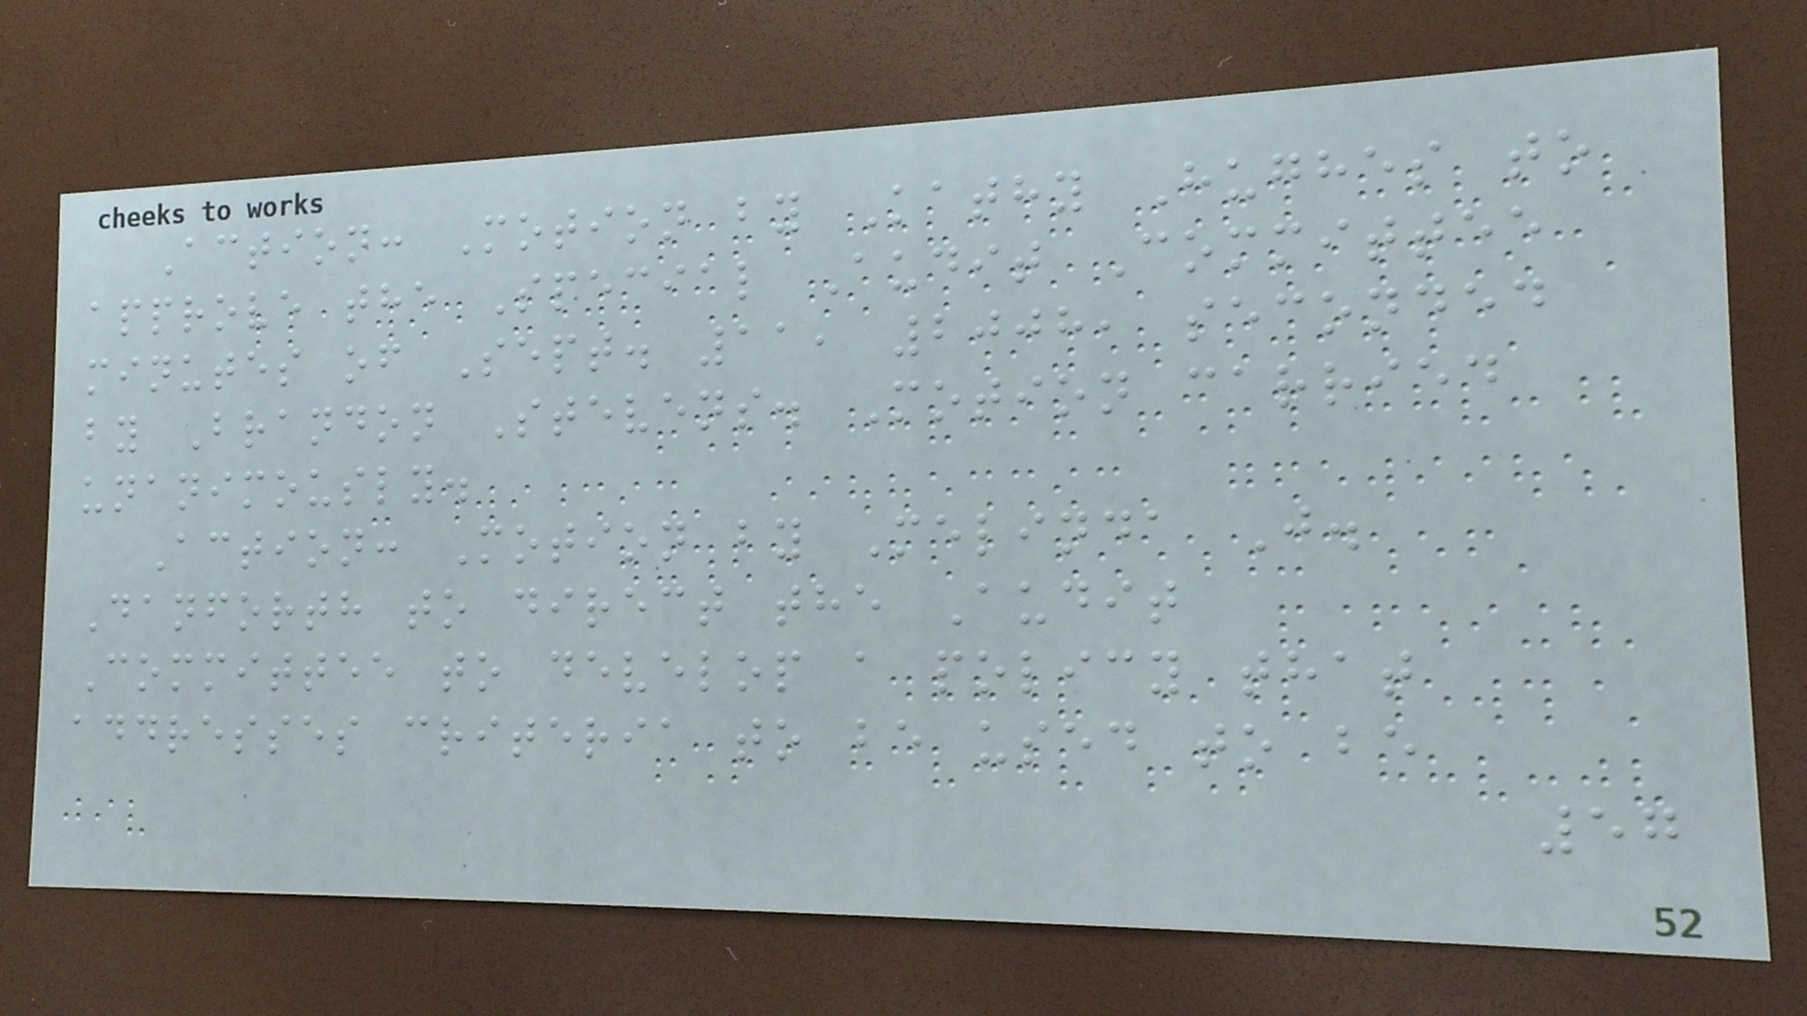Action: Motion by Kathy Hughes to
approve the Special Audit Committee
minutes of Sept. 11, 2008, seconded
by Brandon Stevens. Motion carried
unanimously.
Action: Motion by Melinda J.
Danforth to direct the Audit
Committee to develop a policy that
addresses criteria to be used to be
57
